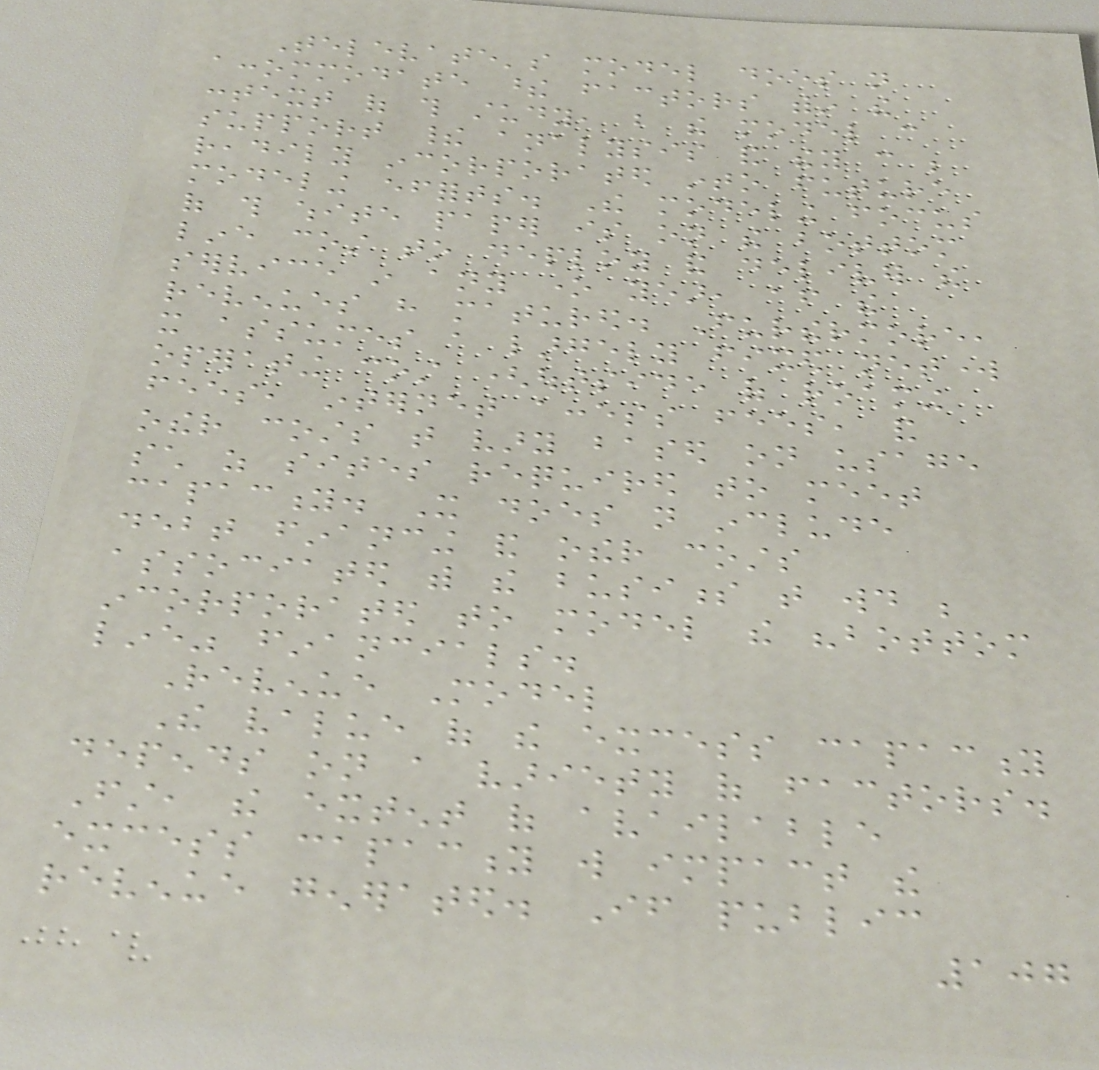Televate's model does not
accommodate these factors within the
context of this study, but the model can
support their analysis and they can be
readily incorporated into future
modeling efforts. The modeling focus
of this white paper is on the bottom
line cost to deploy and deliver the
service in any one year, after the
revenues have matured. Furthermore,
it assumes a largely fixed network
operating cost (outside of roaming
fees, internet access fees, and
other costs that vary based on usage
such as sites required to meet
capacity. It does not include
debt financing and other costs
associated with the business that would be
incorporated to model the "bottom
line" financials.
Revenue Model
The value of the excess capacity
depends on a variety of factors.
First, the extent of available
excess capacity will impact the
revenue generated. If public
107
